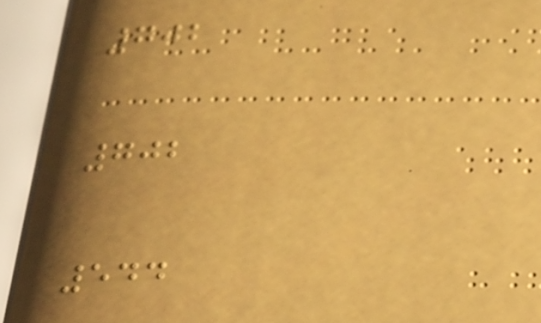702
702
544
